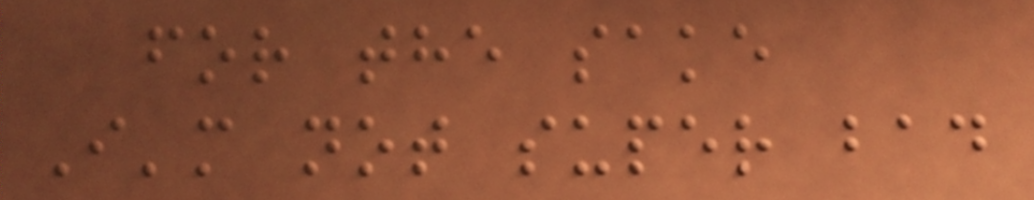for the sake
I'm not super bad
